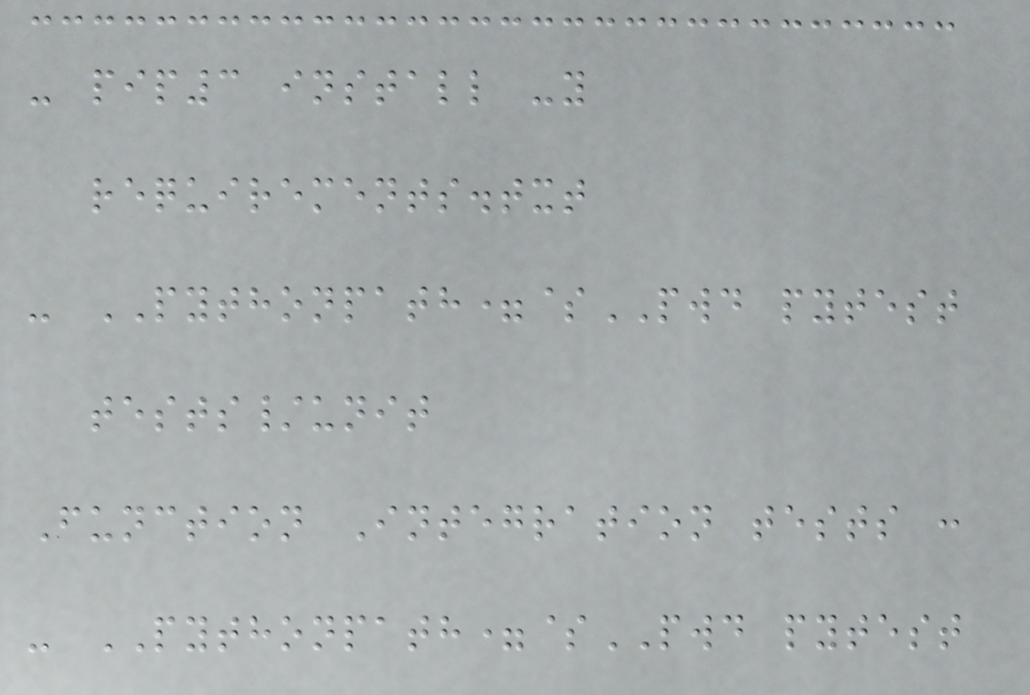- pip3 install -y
requirements.txt
- PYTHONPATH=$PWD pytest
tests/unit
Function Integration tests :
- PYTHONPATH=$PWD pytest
